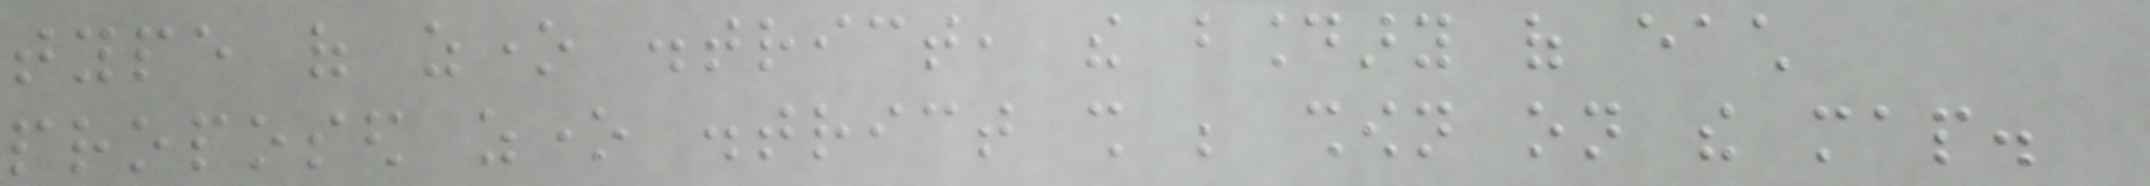type of zone district, the boundary of each
proposed zone district shall be shown on the map.
